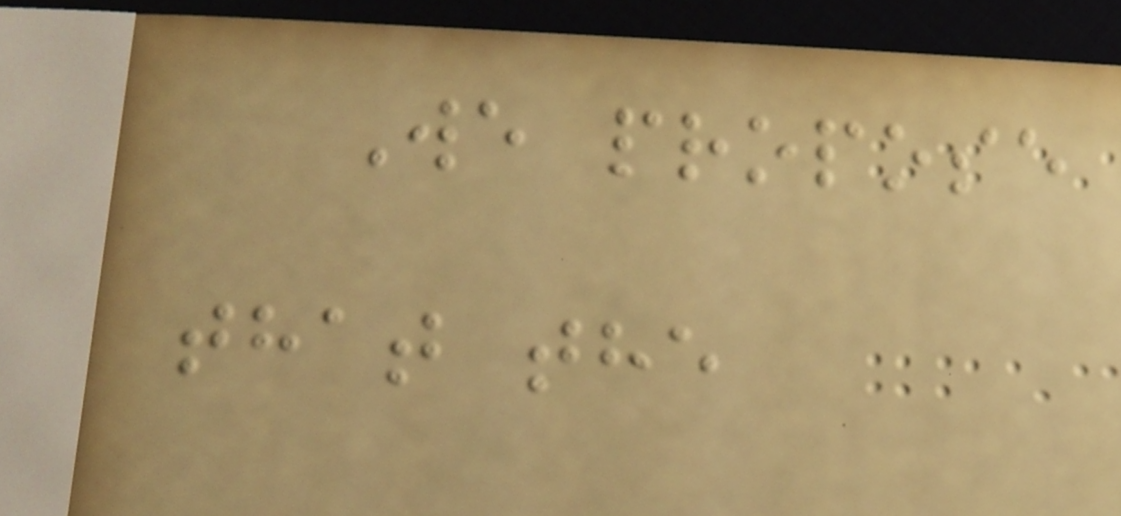We propose
that the
